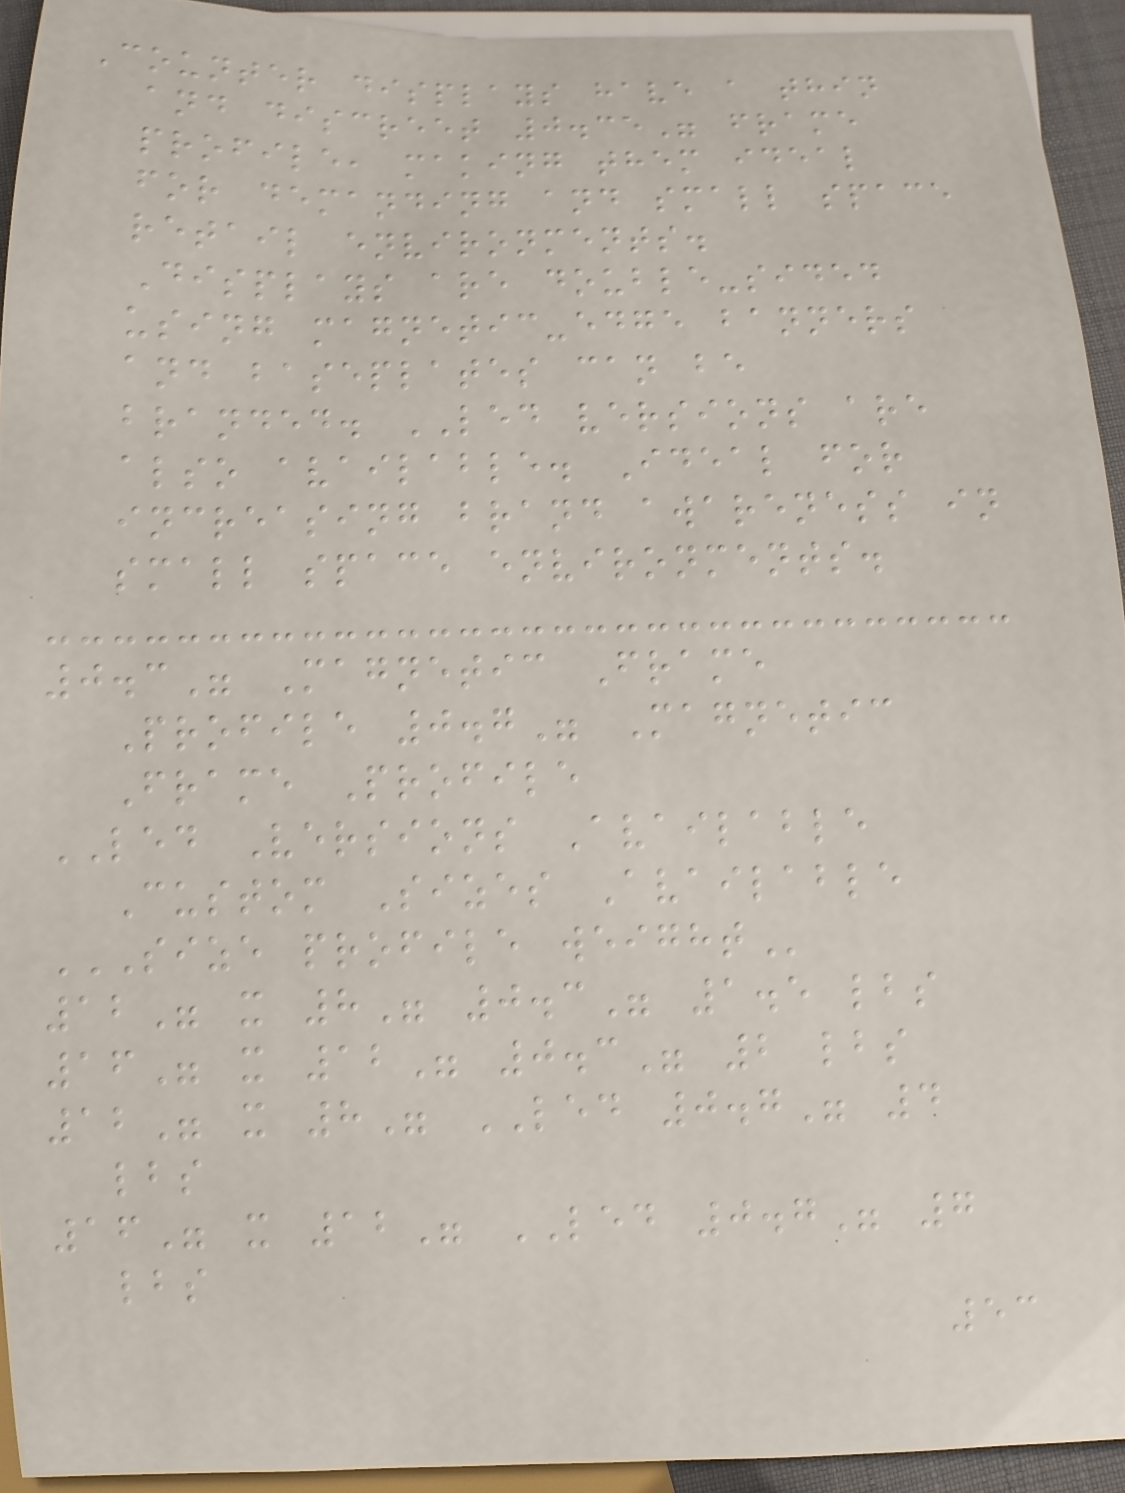Counter displays have a thin
and discreet 0.35" frame
profile, making them ideal
for demanding and small space
retail environments.
Displays are double-sided
using magnetic-edge banners
and baseplates can be
branded. LED versions are
also available. Ideal for
increasing brand awareness in
small space environments.
0.3" Magnetic Frame
Profile 0.7" Magnetic
Frame Profile
LED Versions Available
Custom Sizes Available
SIZE PROFILE WEIGHT
12" x 8" 0.3" 1.5 lbs
16" x 12" 0.3" 2 lbs
12" x 8" LED 0.7" 4
lbs
16" x 12" LED 0.7" 7
lbs
53
